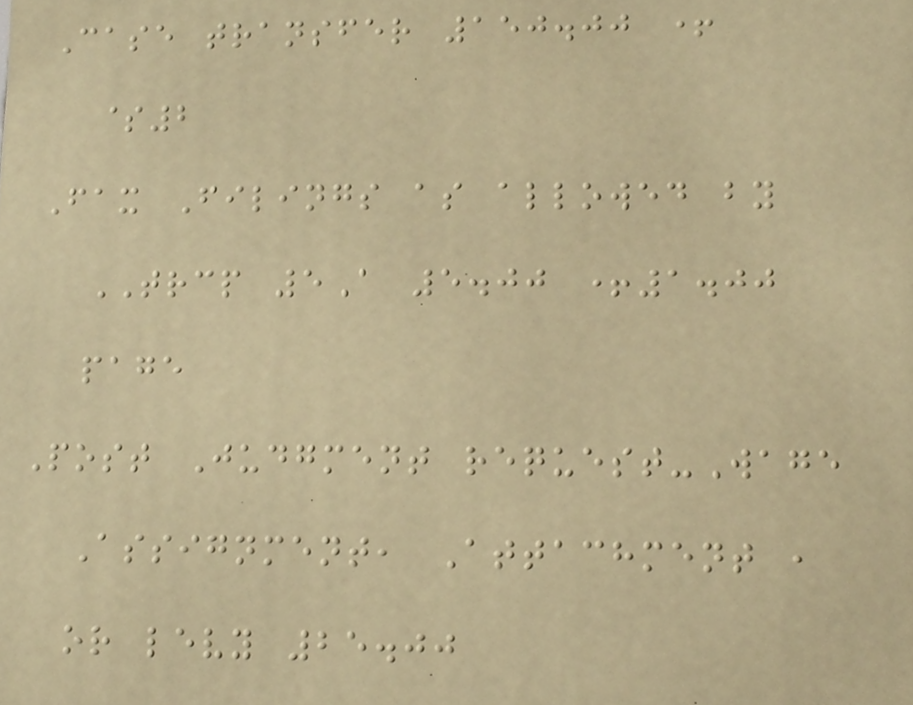Case transfer 150.00 +
$2
Fax Filings as allowed by
TRCP 5A 5.00 +1.00
page
Post Judgment request-Wage
Assignment, Attachment ,
or levy 25.00
